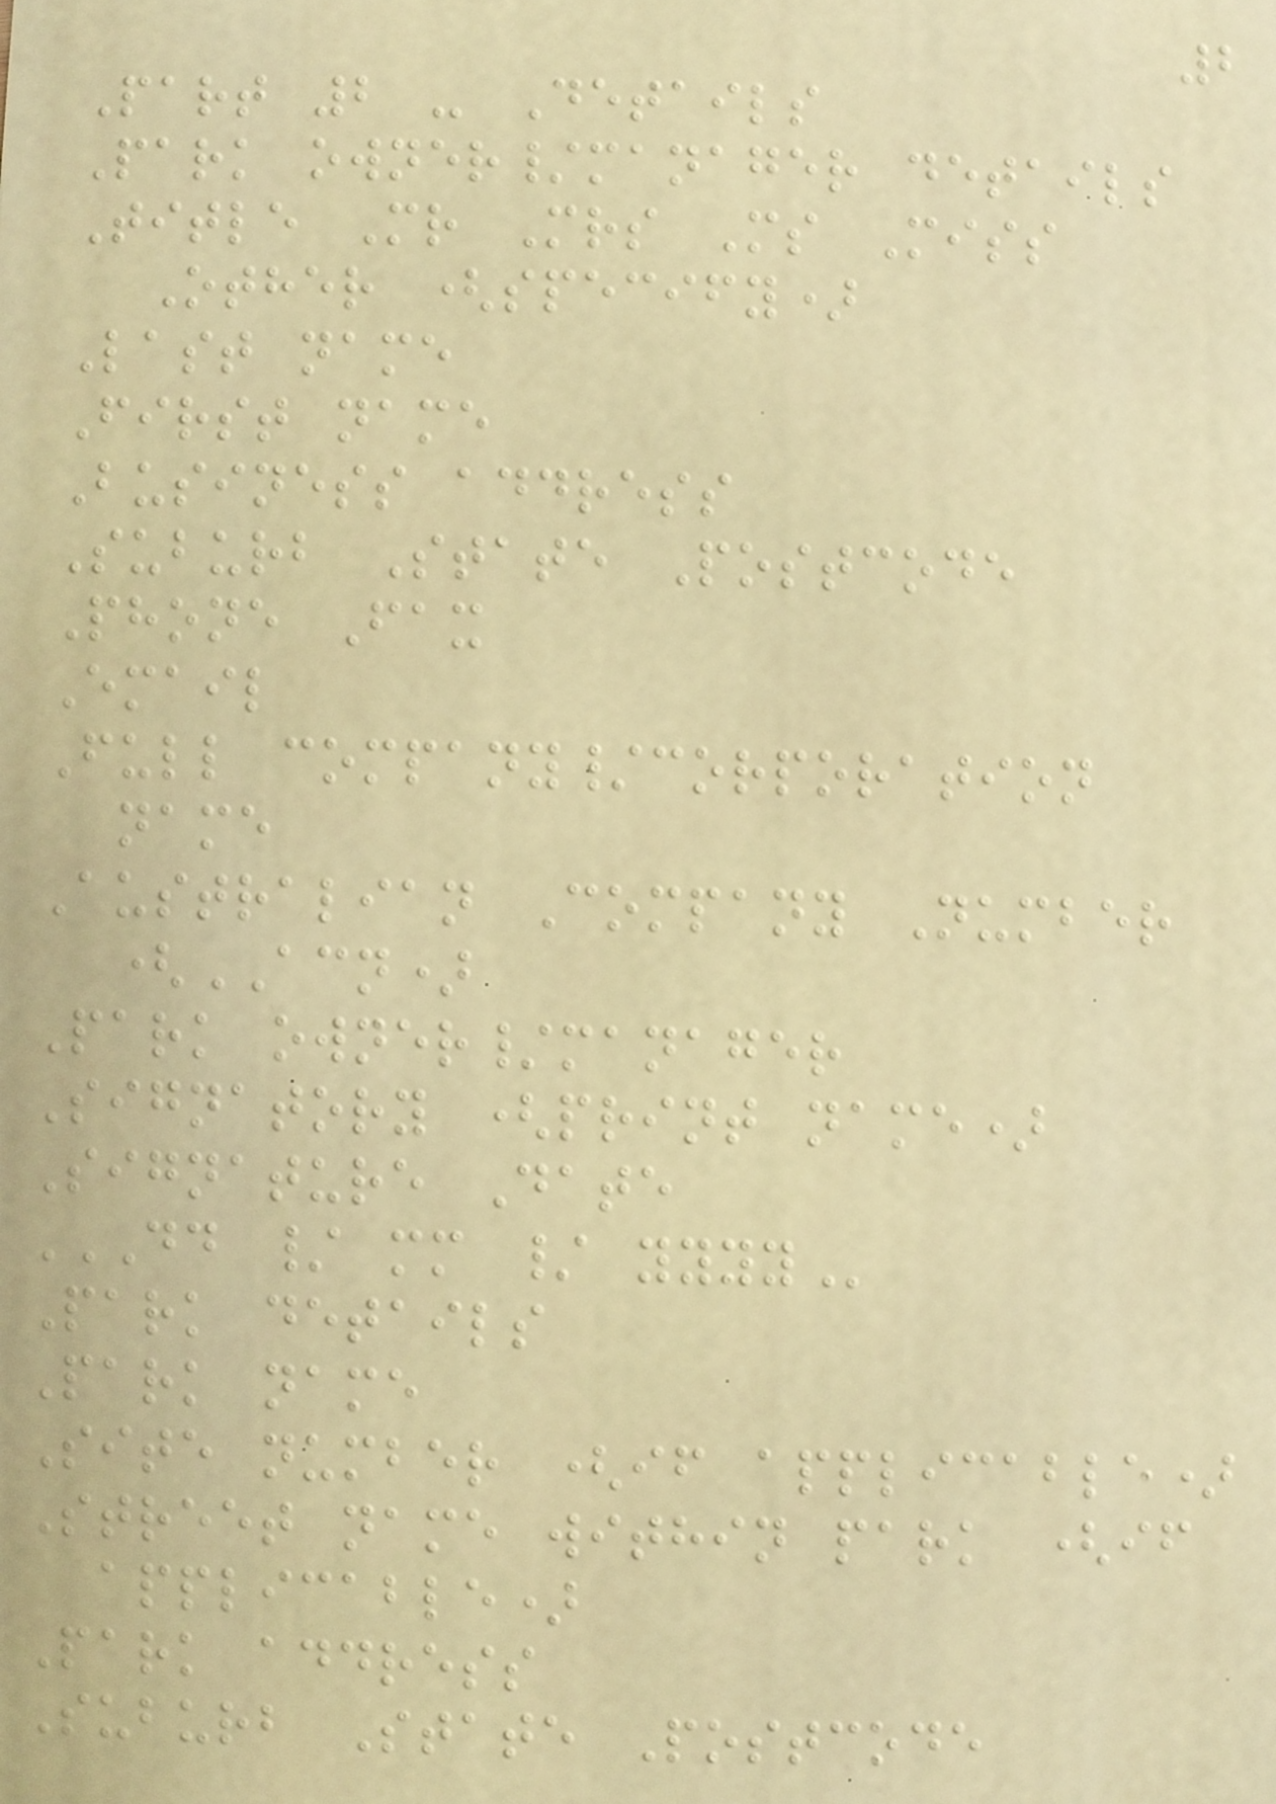2
Part 2 - Details
Park owner/manager details
Title Mr Mrs Ms Miss
Other (specify)
Last name
First name
Business address
Suburb State Postcode
Phone Fax
Email
Full company/corporation
name
Australian Company Number
(ACN)
Park owner/manager
Signatory (print name)
Signature Date
DD / MM / YYYY
Park details
Park name
Site number (if applicable)
Street name within park (if
applicable)
Park address
Suburb State Postcode
